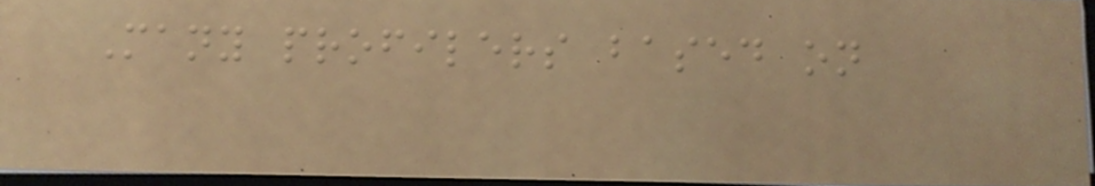Many profilers based on
